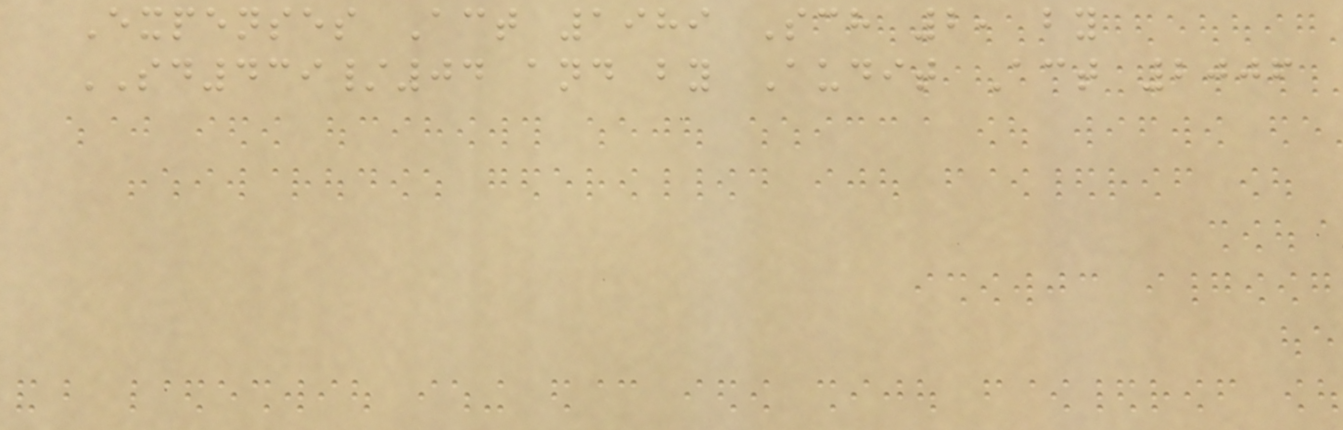Expenses Act 1989 Sch 2, by
SD439/04 and by Audit Act 2006
